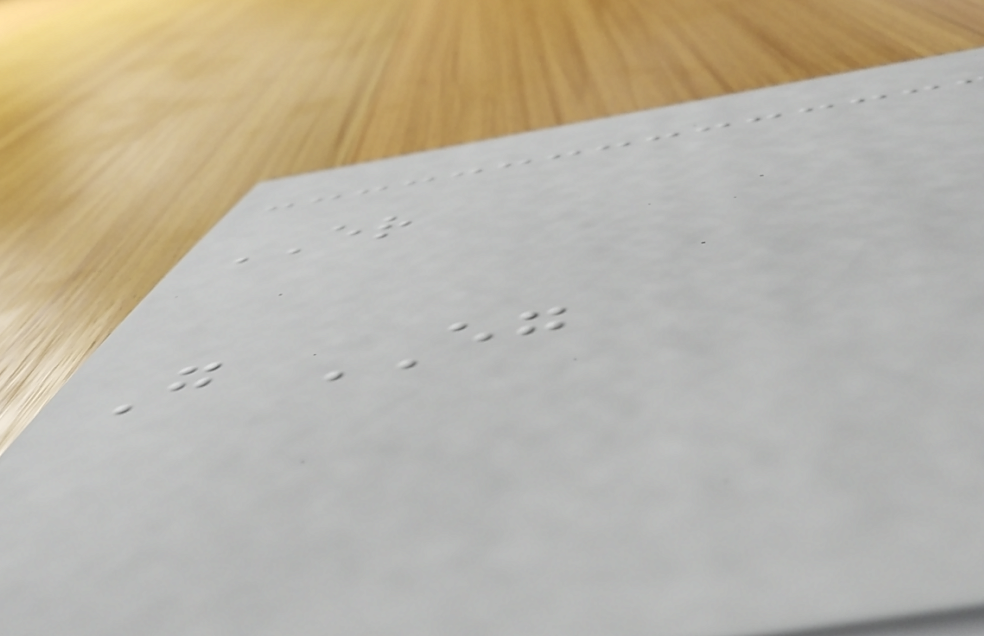ER
G EG
